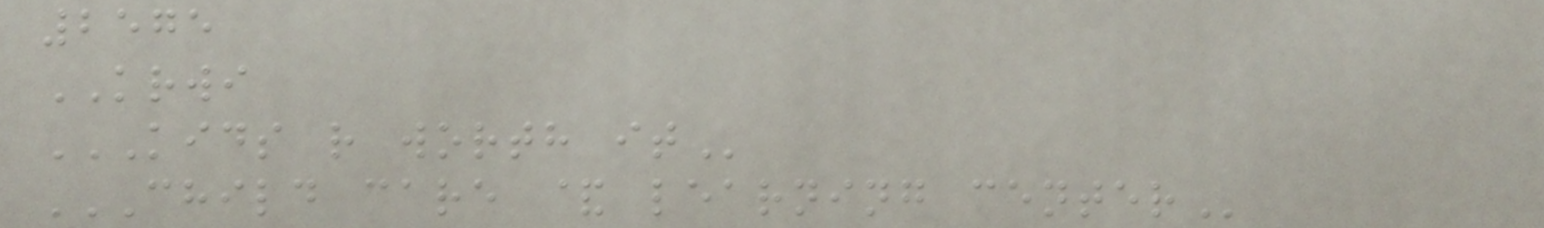2575
KRWI
KIDS R WORTH IT
CHILD CARE & LEARNING CENTER
